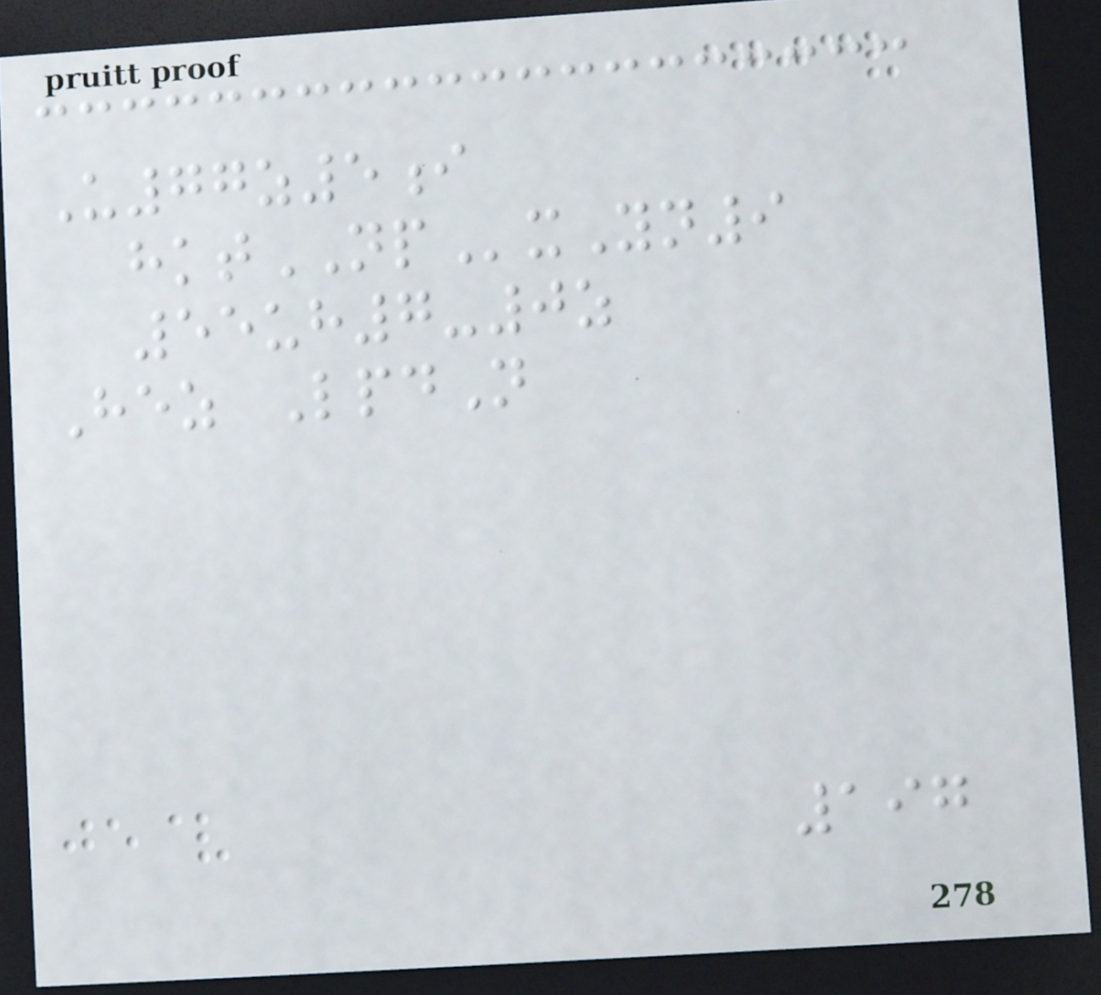U77z5i
hktNPxYn9
55uh7-0z
Hez LpdN
197
